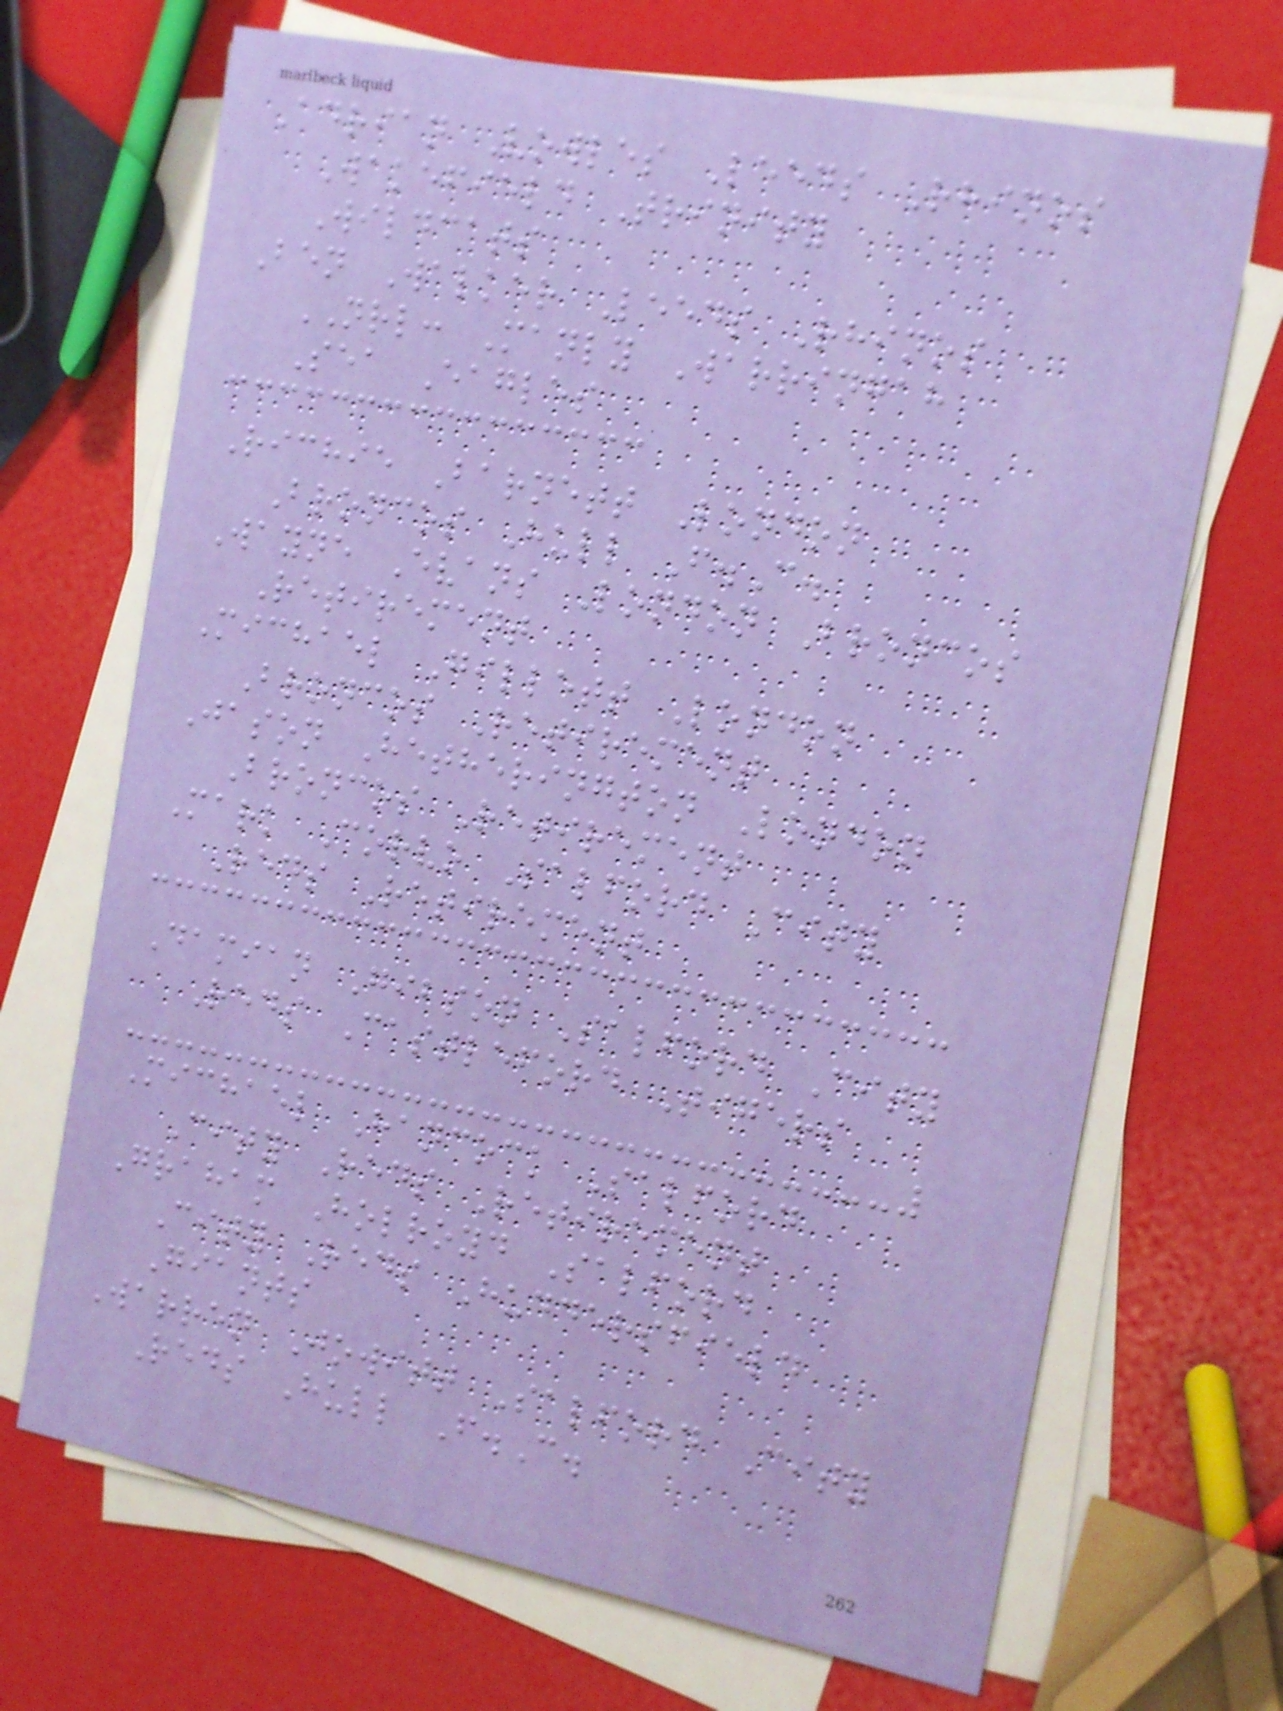Adrian Vowles Leeds Rhinos
Wakefield Trinity
Wildcats
Ben Walker Leeds Rhinos
NRL: Manly Warringah
Sea Eagles
Richie Barnett London
Broncos Hull F.C.
Wayne Evans London Broncos
Retirement
Michael Gillett London
Broncos Retirement
Jason Hetherington London
Broncos Retirement
Mark Corvo Salford City
Reds Retirement
Damian Gibson Salford City
Reds Castleford Tigers
Michael Hancock Salford
City Reds Retirement
Graham Holroyd Salford
City Reds Huddersfield
Giants
Warren Jowitt Salford City
Reds Hull F.C.
